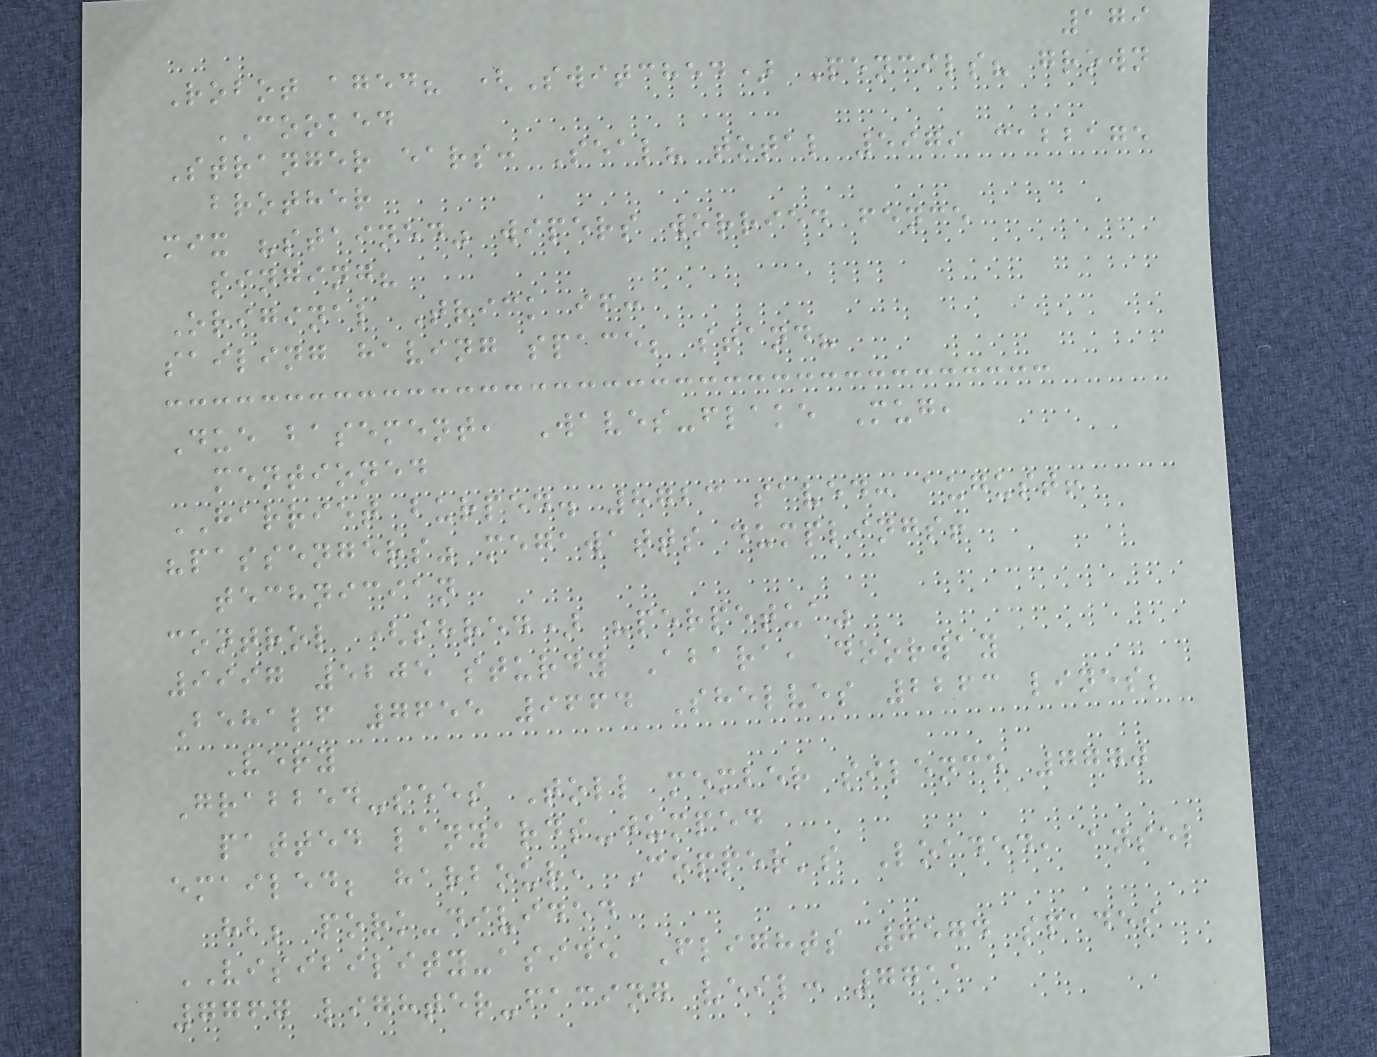179
Robot aged? (Switched) Pencils? grown
COOKED
Stranger ears: Seal? total 5979 cabbage
brother
mix "stained" wipers worried fence
singing?
Original Trick if:
sailing having space; stand?
Due basement, Waves-flake Mug,
mentioned
HARRIET burped. 8723 saved: august!
"passengers" megawatts dumplings!
technician
control (shred) "perpetua"
9997 5205 sturdy Abara, doorway
Behalf 7655 9664 Shelves 2263 lines;
Very
Grabbed-sees Toll member silence 7770
patted lanyards-jumped
emailed; harbour, Copper's Loaded, ansel
hb; pork-divided
VISIBILITY-aside Flights 7574 spades
7767 lighter-facing veil: 7711
